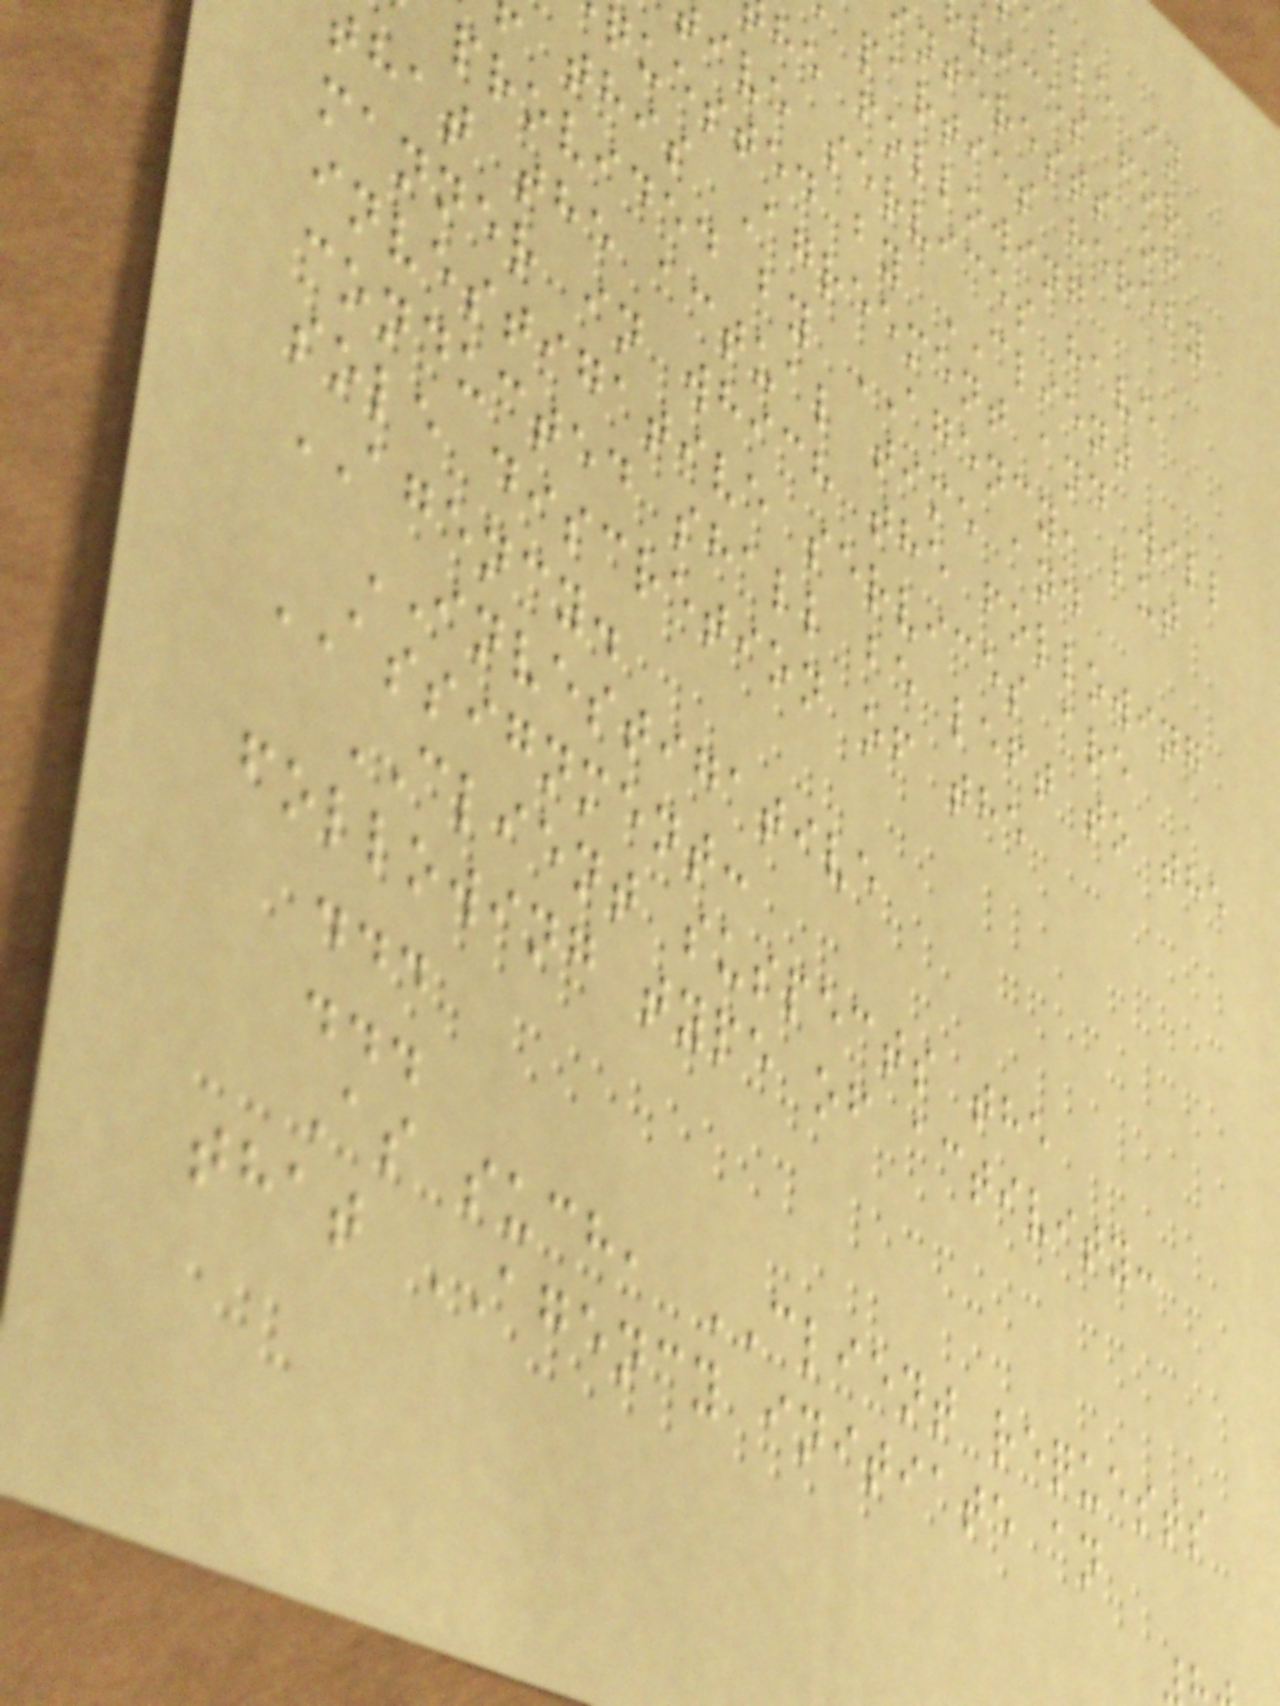able in
vices for
nterests of
parties hereby
he following
ive services have
quested by CLIENT
this Agreement and will
provided by AGENCY, but
that the actual time and
manner in which the following
investigative services are
conducted shall be left to the
sole discretion of the
AGENCY.
INVESTIGATIVE
ASSIGNMENT:
CLIENT suspects the
following type of activity:
...
...
As such, CLIENT requests
that AGENCY initiate an
